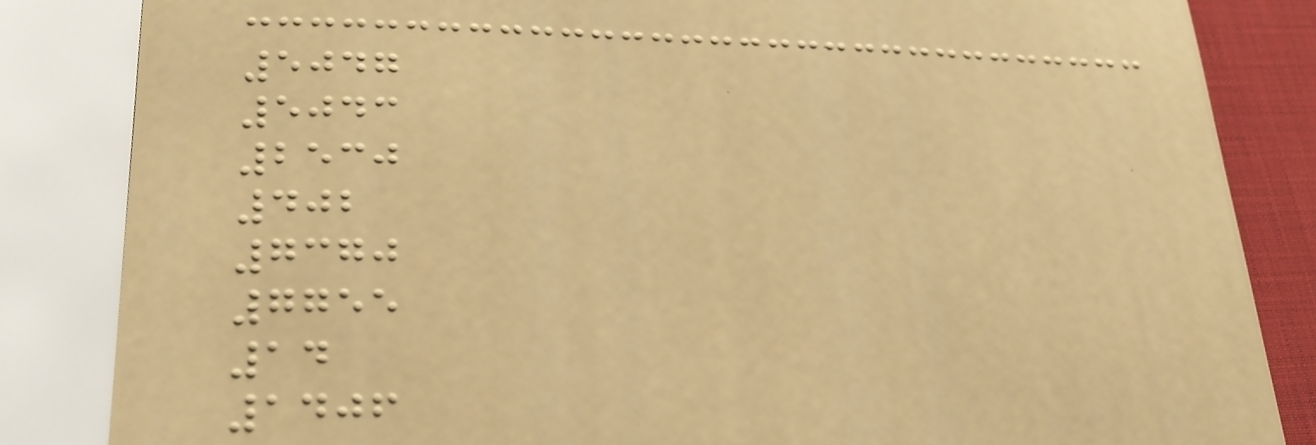5047
5043
2530
402
7370
7755
14
1406
